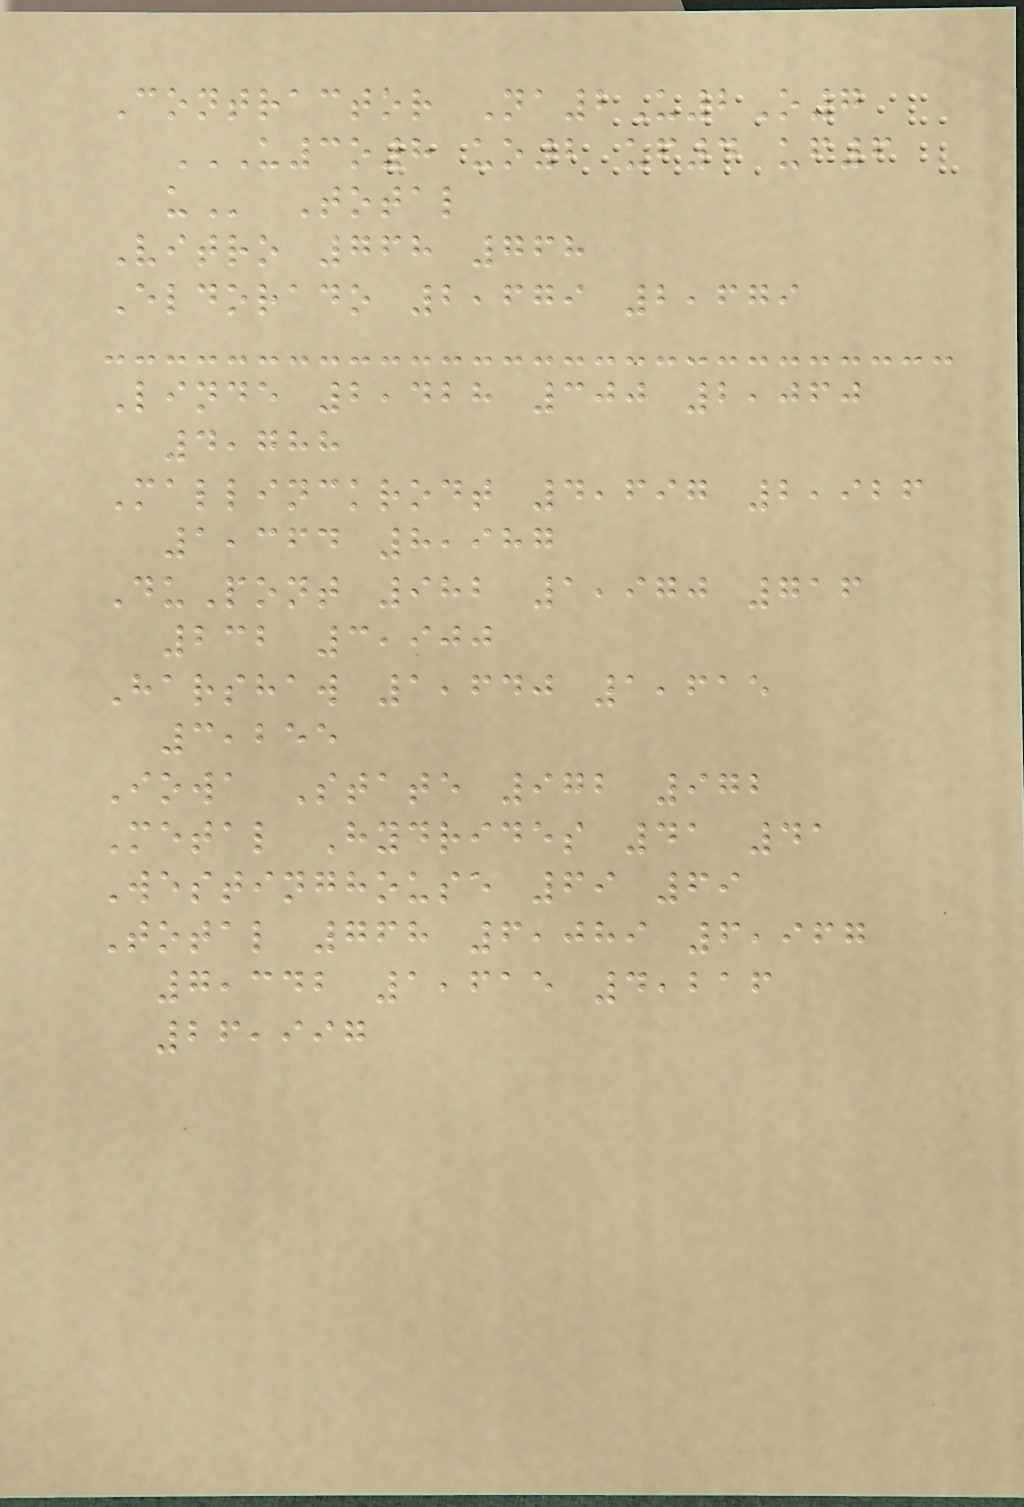Contractor Na2U2O7
U3O8 UO2 UF4 UF6
U Total
Vitro 768 768
Eldorado 2,679 2,679
Linde 2,428 300 2,060
4,788
Mallinckrodt 4,697 2,926
1,364 8,987
DuPont 982 1,970 716
232 3,900
Harshaw 1,640 1,615
3,255
Iowa State 972 972
Metal Hydrides 41 41
Westinghouse 69 69
Total 768 6,089 6,967
7,342 1,615 4,216
26,997
